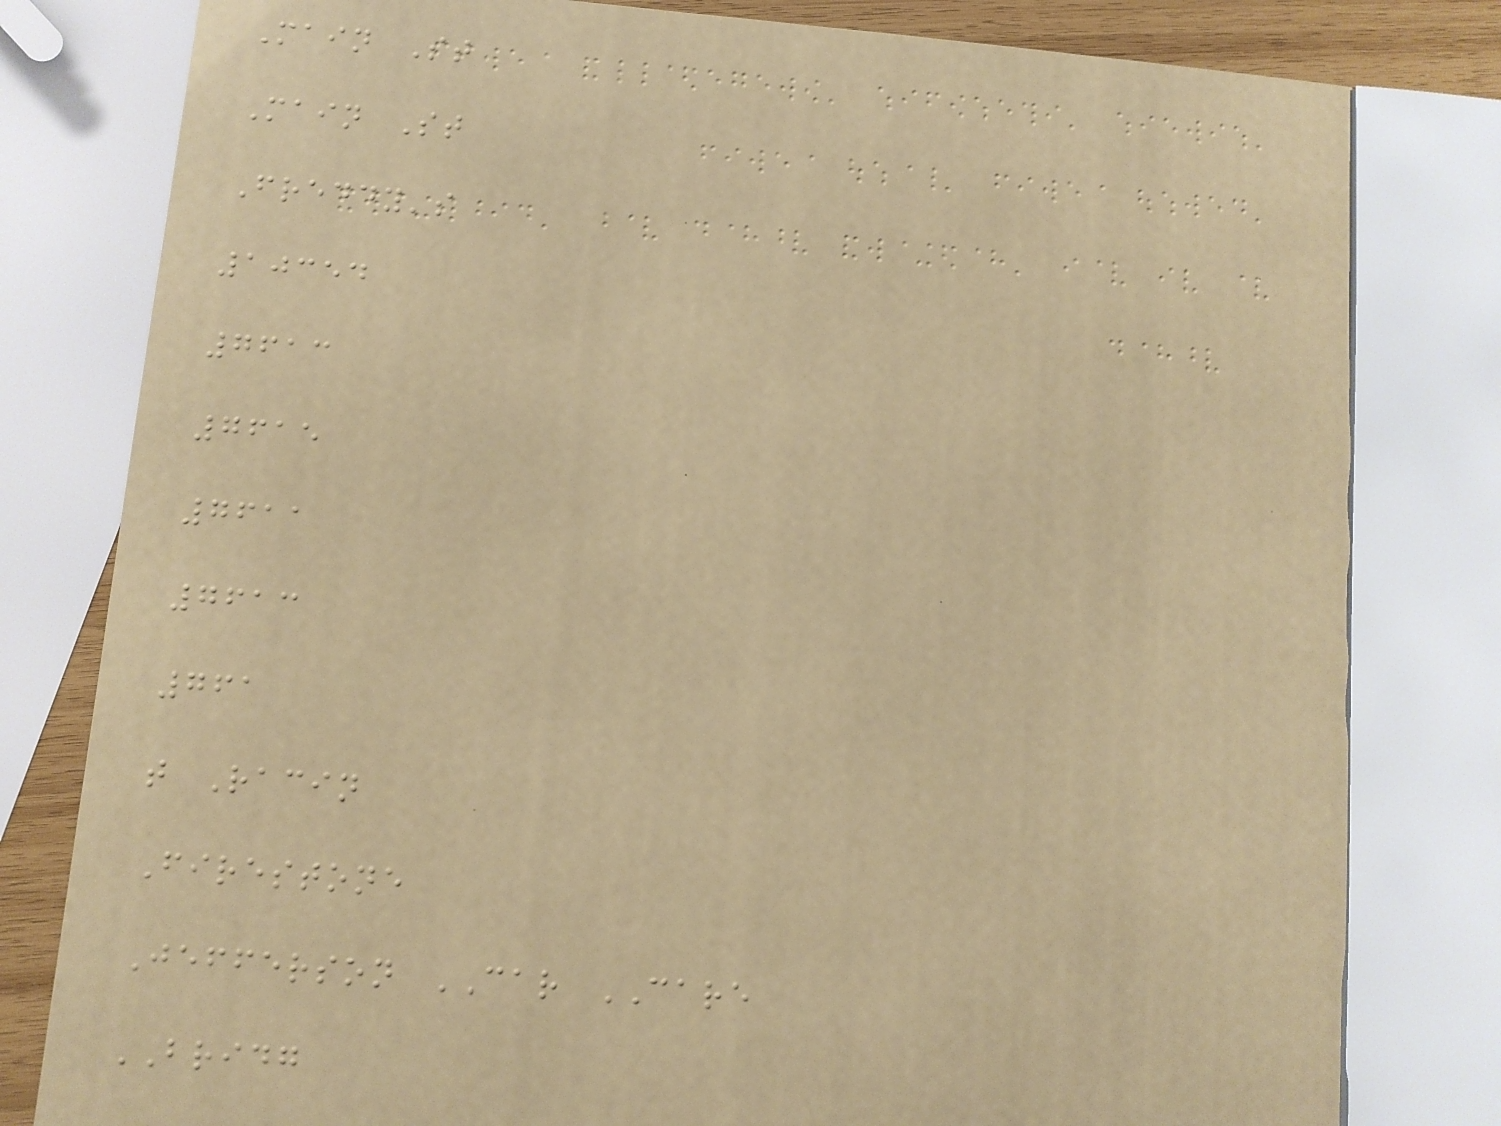Main St
Main St
Freddy's
10354
7613
7615
7611
7613
761
t Racin
Firestone
Jefferson CAR CARE
BRIDG
